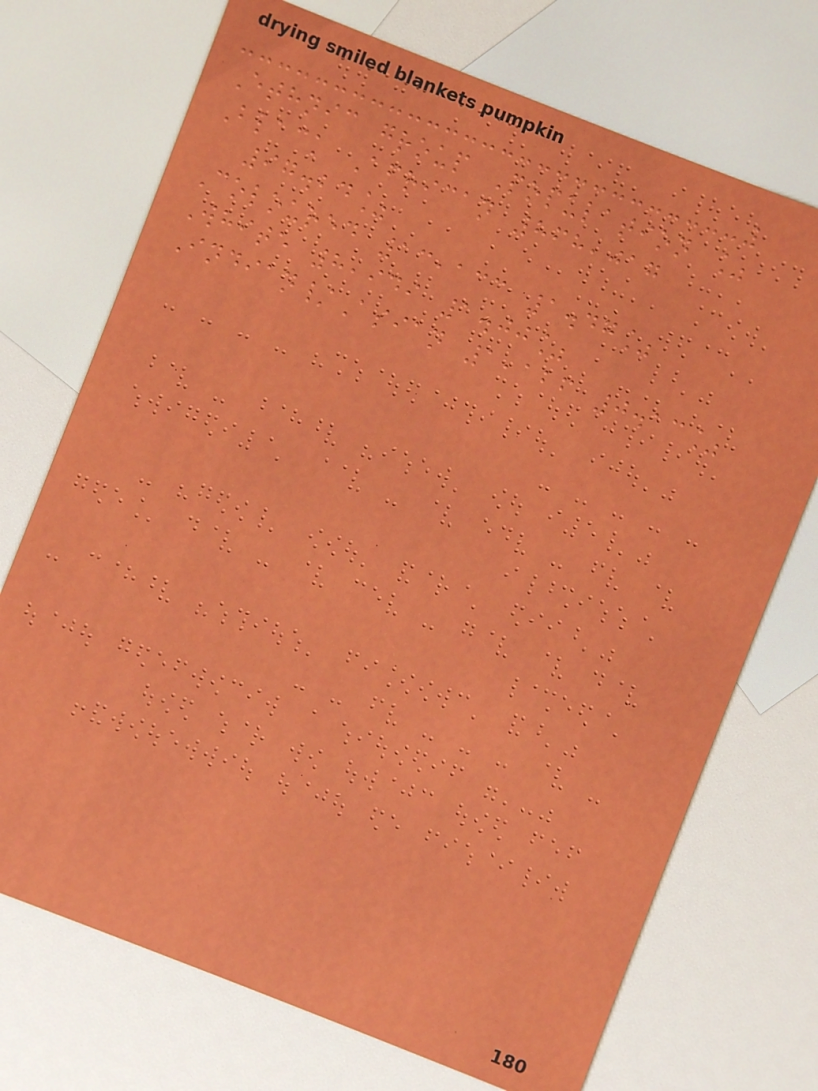Ethnic group Population %
Black African 868,017
97.24%
Coloured 13,133 1.47%
White 8,949 1.00%
Indian/Asian 1,126 0.13%
